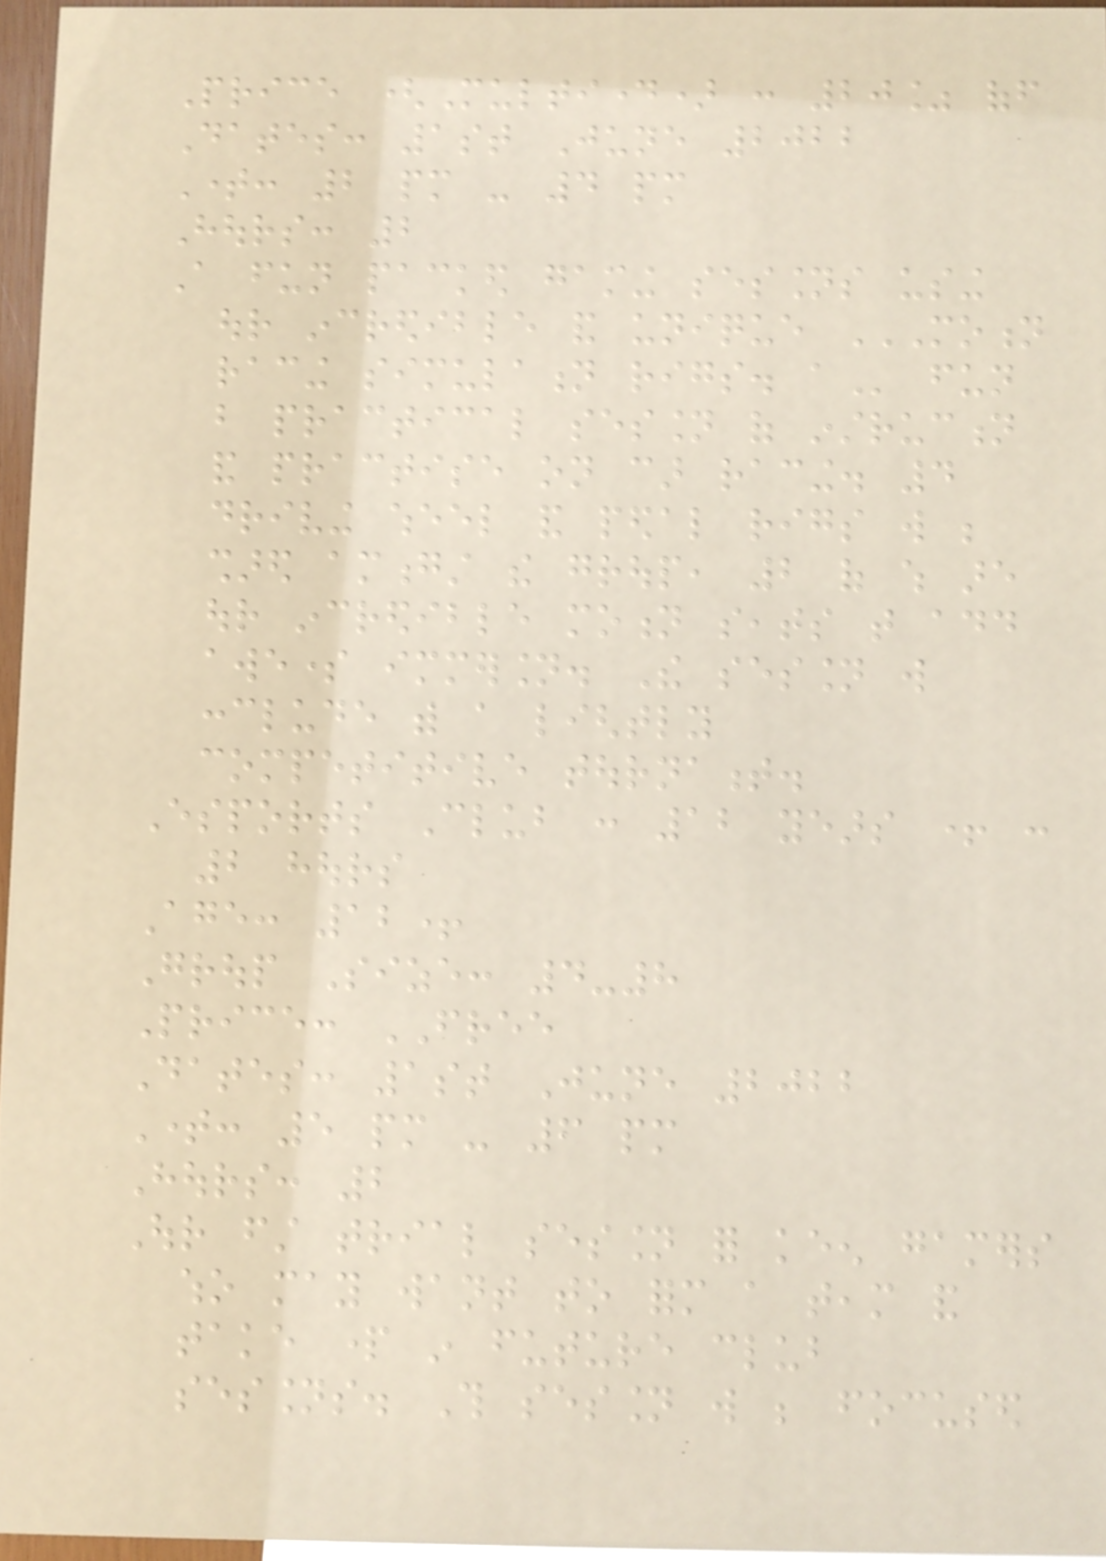Price (Multiday) : 20% off
Dates: 1st June 2022
Time: 2 pm - 4 pm
Hours: 2
A fun packed gaming sessions using
our incredible and unique MOTION
RACING SIMULATION RIGS. A fun
but practical session of instruction
and practise on car racing. 4
driving wheel and pedal rigs will be
shared amongst the group, 2 of which are
our incredible motion seats that add
awesome immersion. The session will
conclude with a lightly
competitive tournament.
Esports Club : 12 years + :
2 hours
Age: 12+
Group Size: 4-8
Price: FREE
Dates: 1st June 2022
Time: 5 pm - 6 pm
Hours: 2
Our first trial session for keen gamers
who may want to form a team and
take part in future club
sessions. This session will be focused
